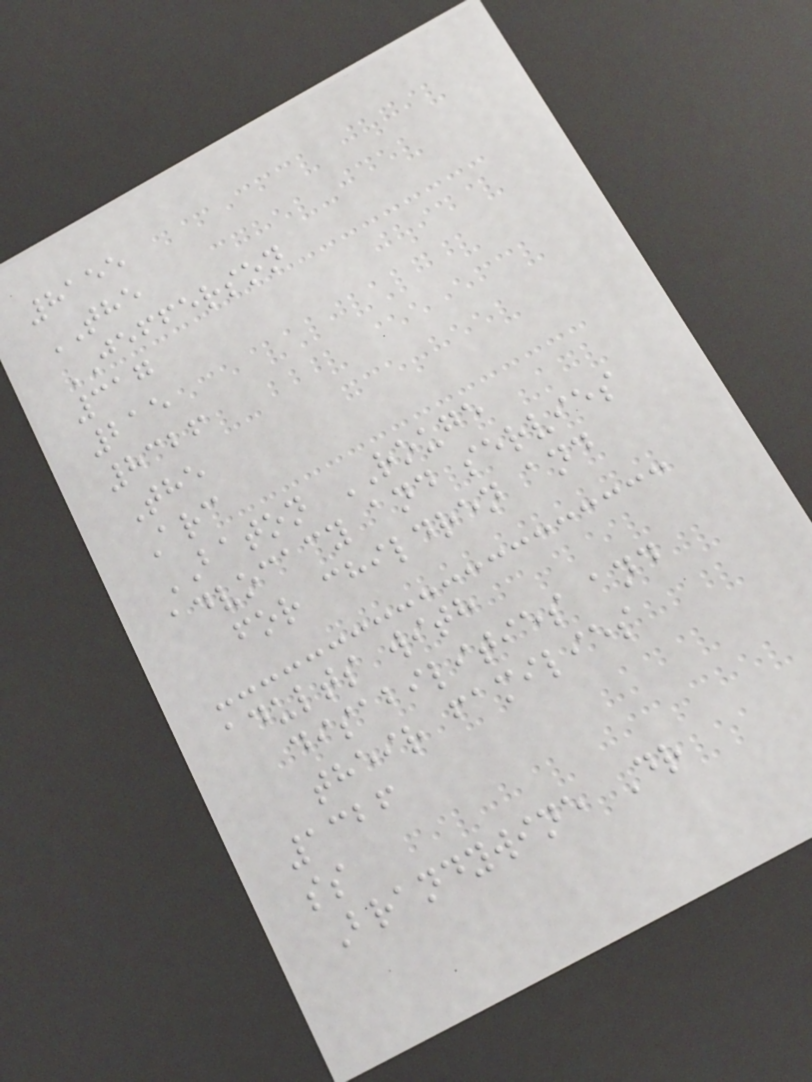8155
THE
JEFFERSON
317
215
8326
The
Arc
BATON ROUGE
advocacy and servies
for children and
adults with
disabilities and
their families
1326
ss
Brandywine Dr
